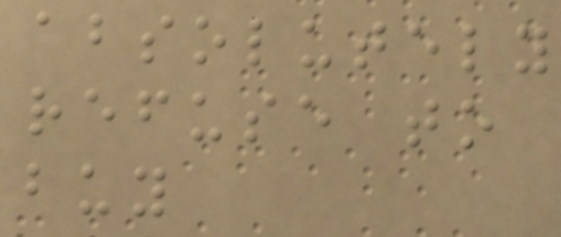absolutely
refuse to
buy
